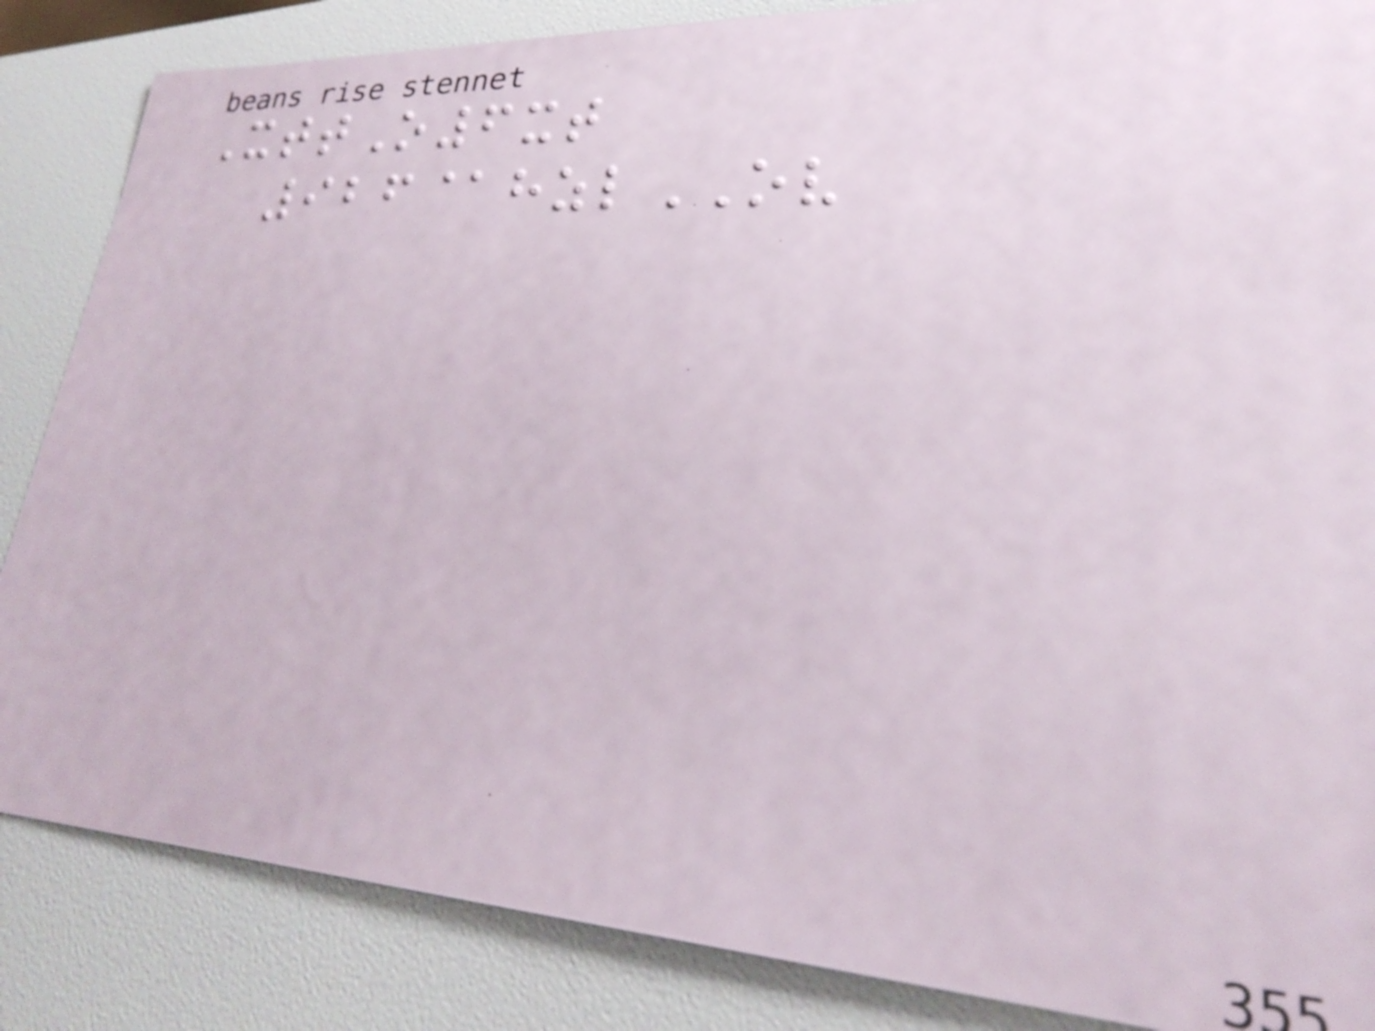XttO6xt
926@hzlOV
